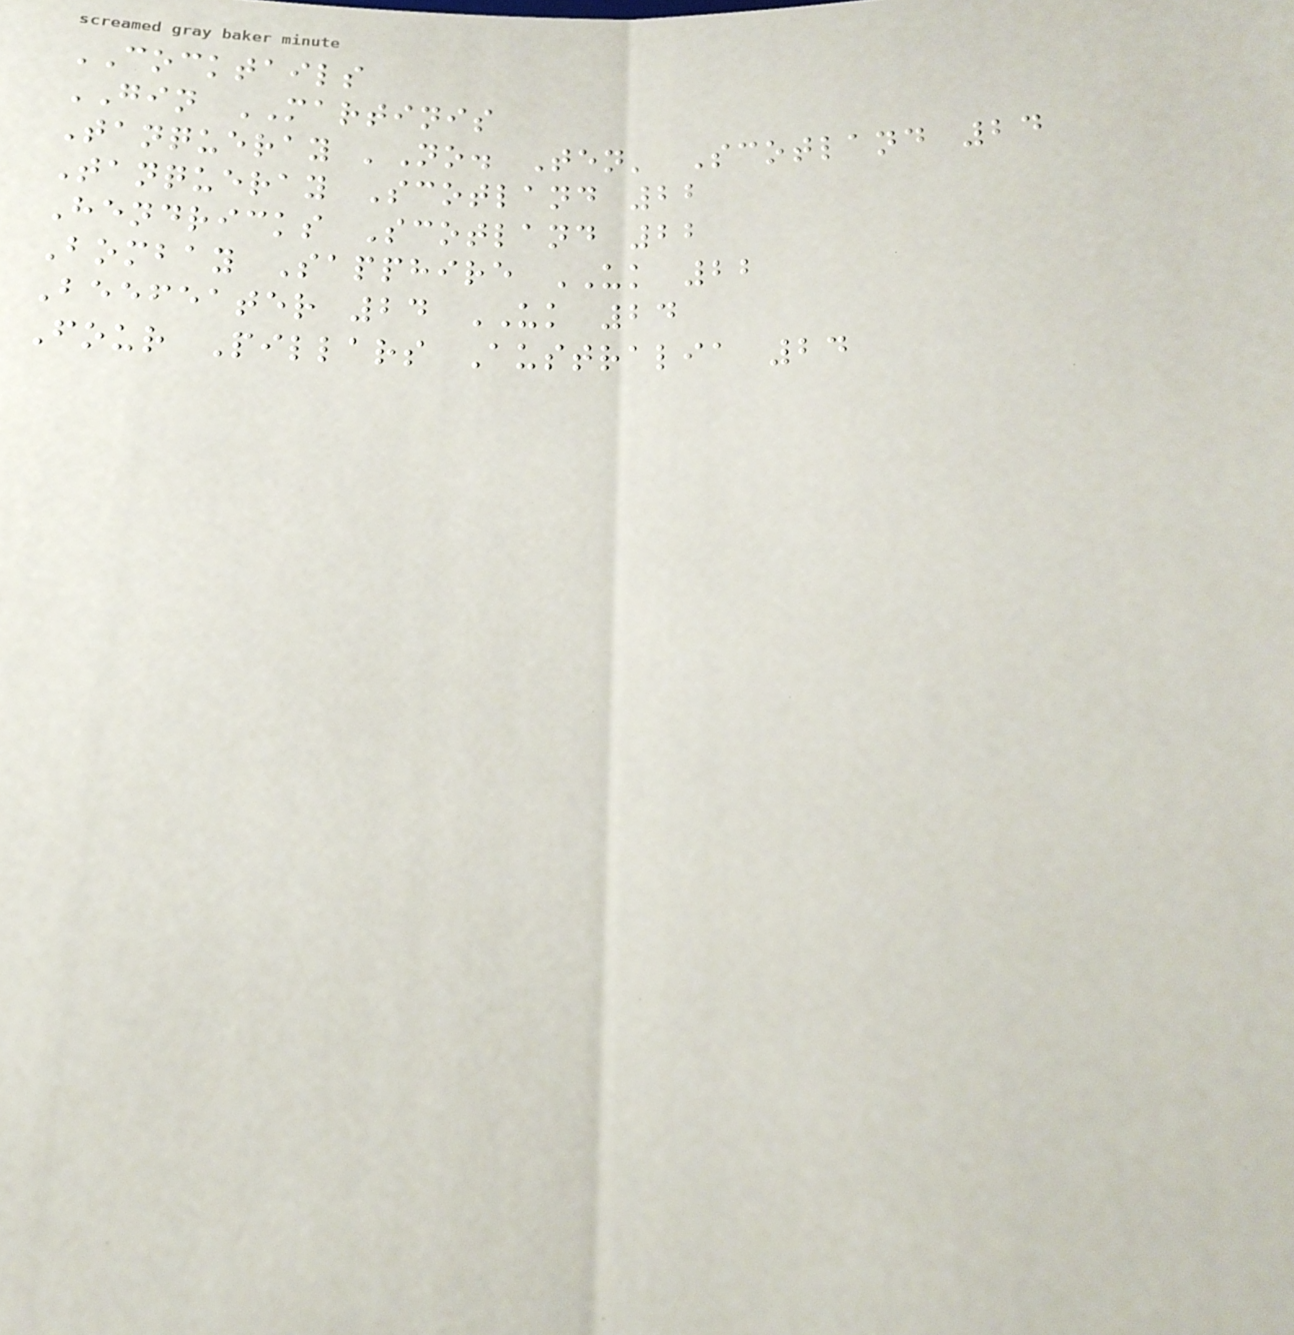COCKTAILS
GIN MARTINIS
Tanqueray 'No. Ten' Scotland 24
Tanqueray Scotland 22
Hendricks Scotland 22
Bombay Sapphire UK 22
Beefeater 24 UK 24
Four Pillars Australia 24
